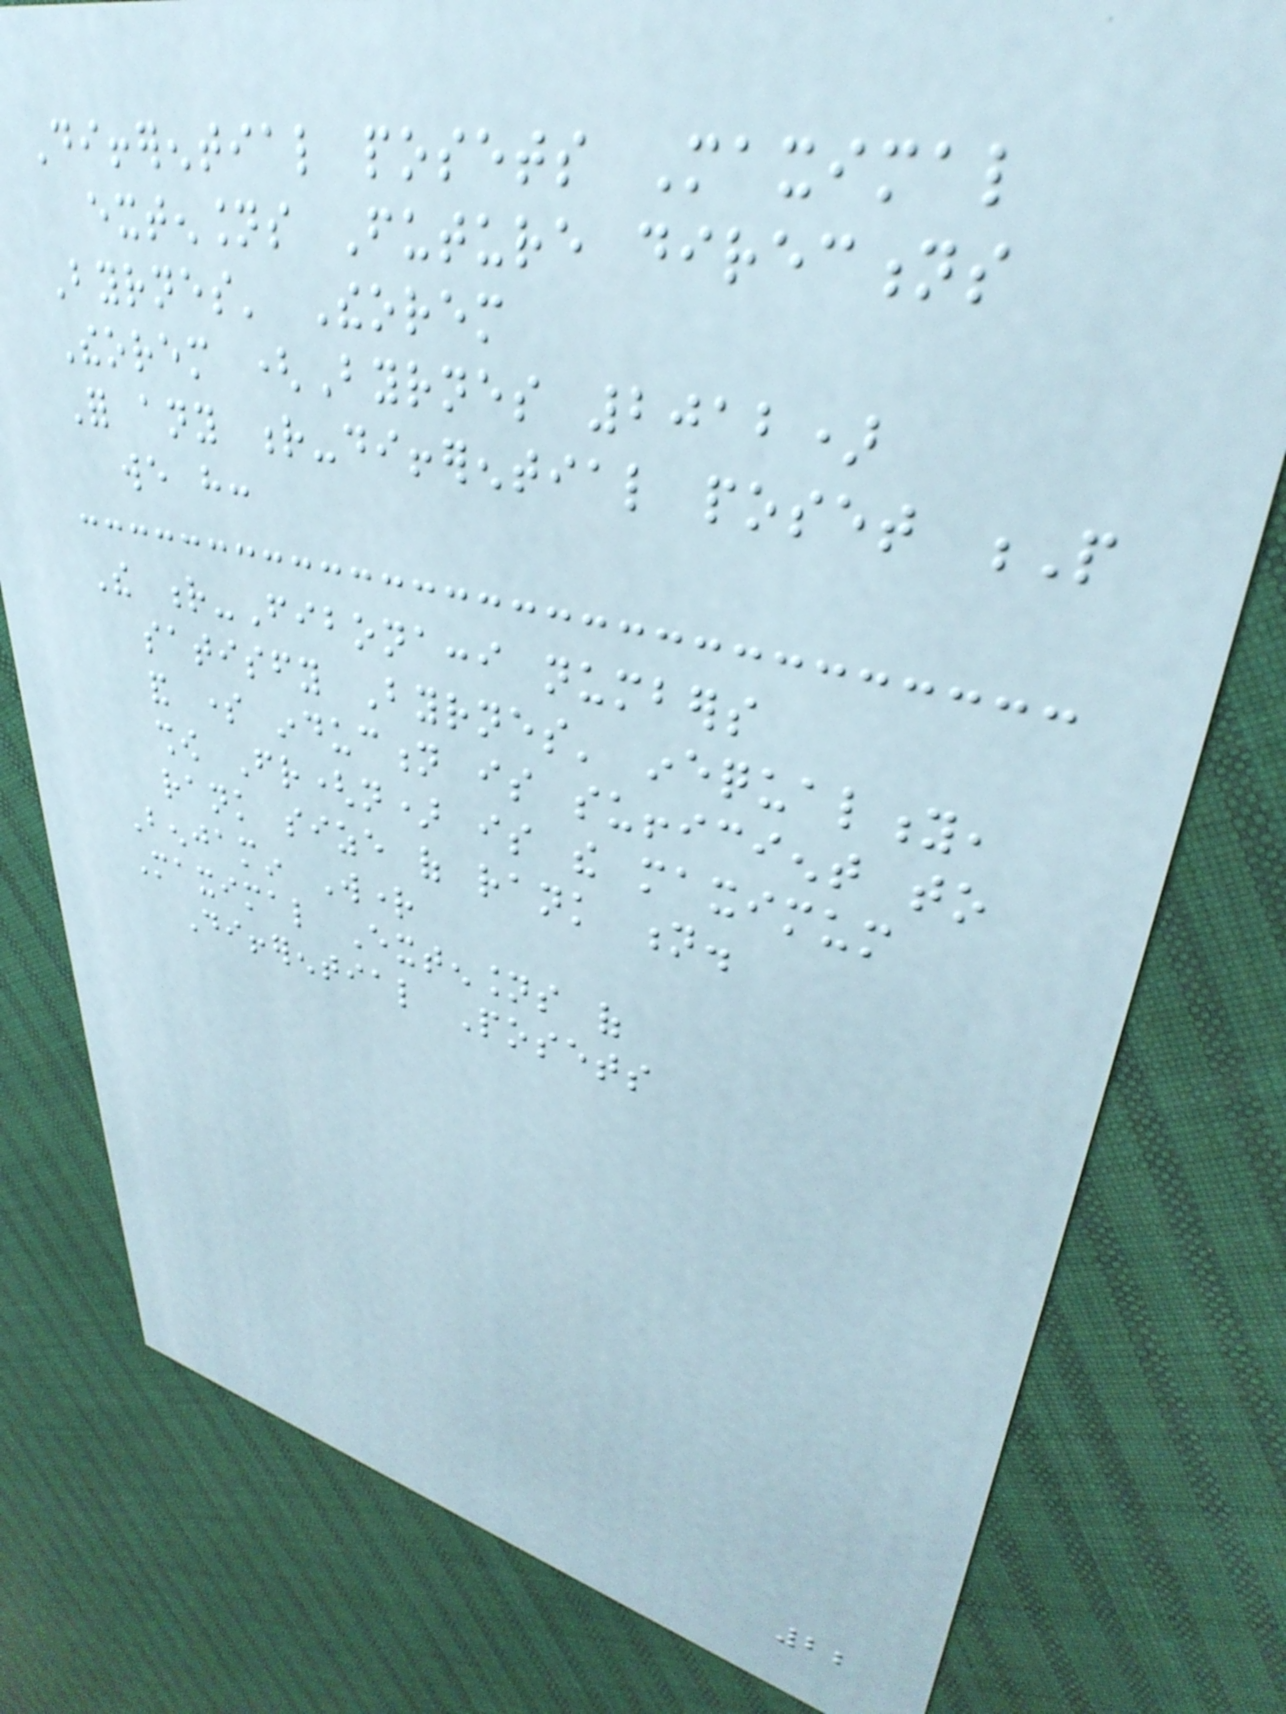Differential posets Maximal
extensions Future directions
Byrnes' Theorem
Theorem (Byrnes 2012)
For any r-differential poset P
we have:
The r-Fibonacci numbers
satisfy Byrnes' inequality,
and some induction is sufficient to
show Fr(n) is the maximum
rank size of rank n.
Benjamin Wright
Maximal Extensions of
Differential Posets
22
